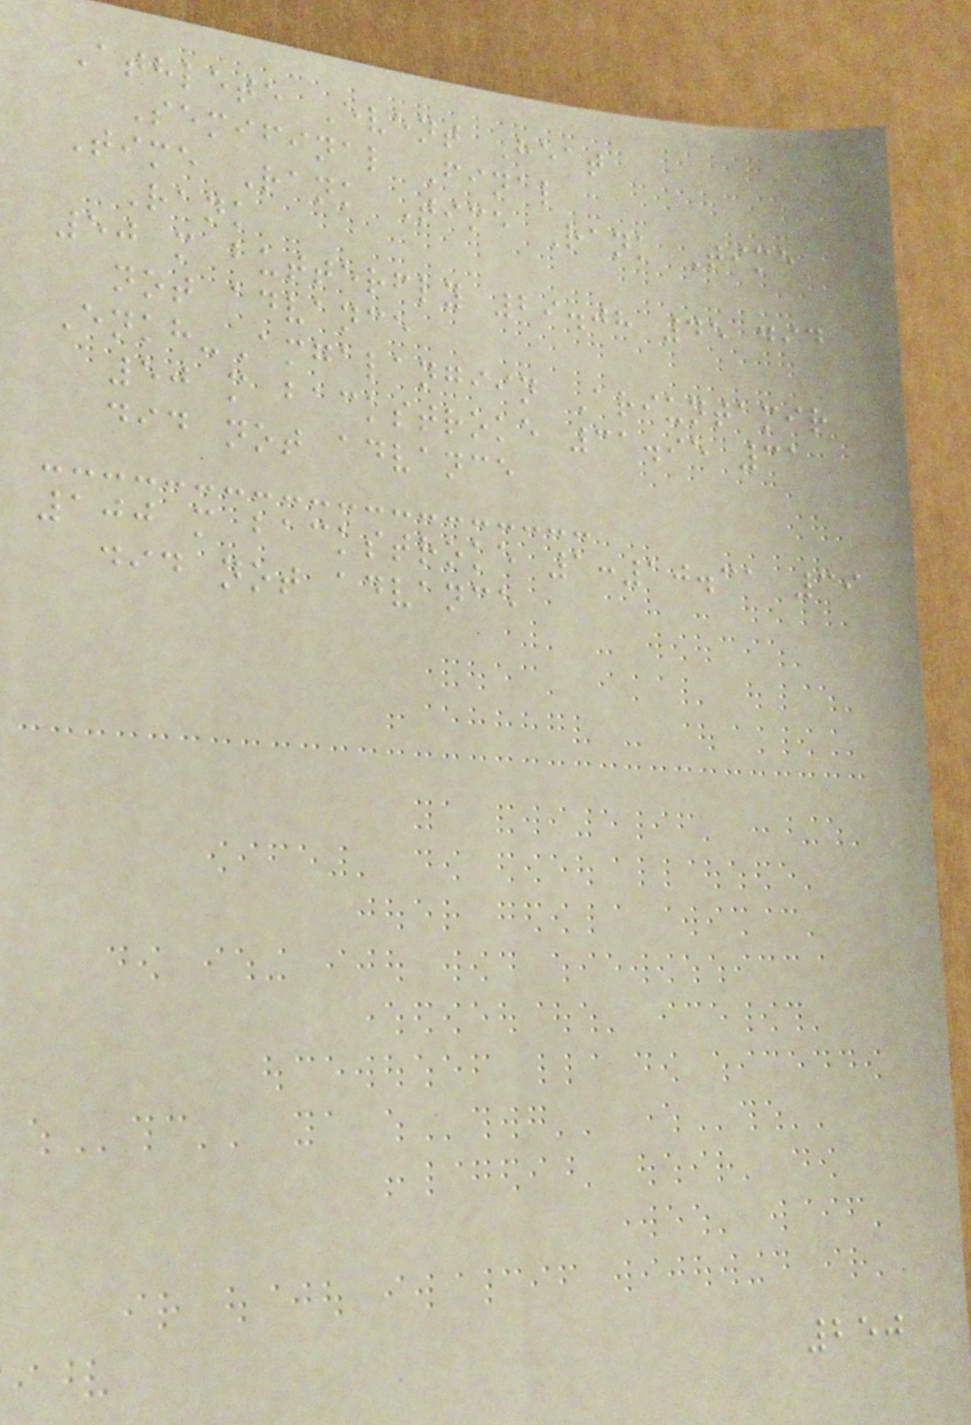Athlete Event Heat
Semifinal Final
Time Rank Time Rank Time
Rank
50 m butterfly 29.08 45 did
not advance
Enkh-Amgalangiin Ariuntamir
50 m backstroke 31.95 31
did not advance
100 m backstroke 1:10.31 39
did not advance
250
